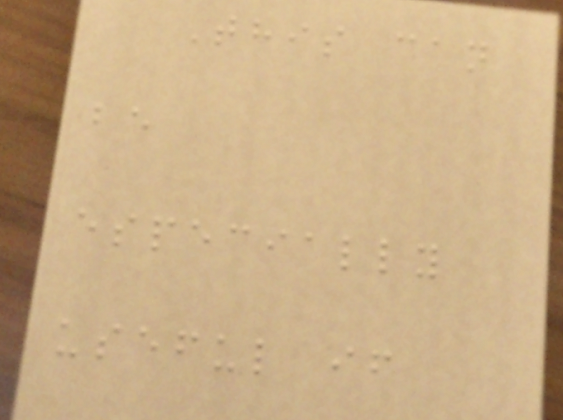This can
be
especially
useful if
